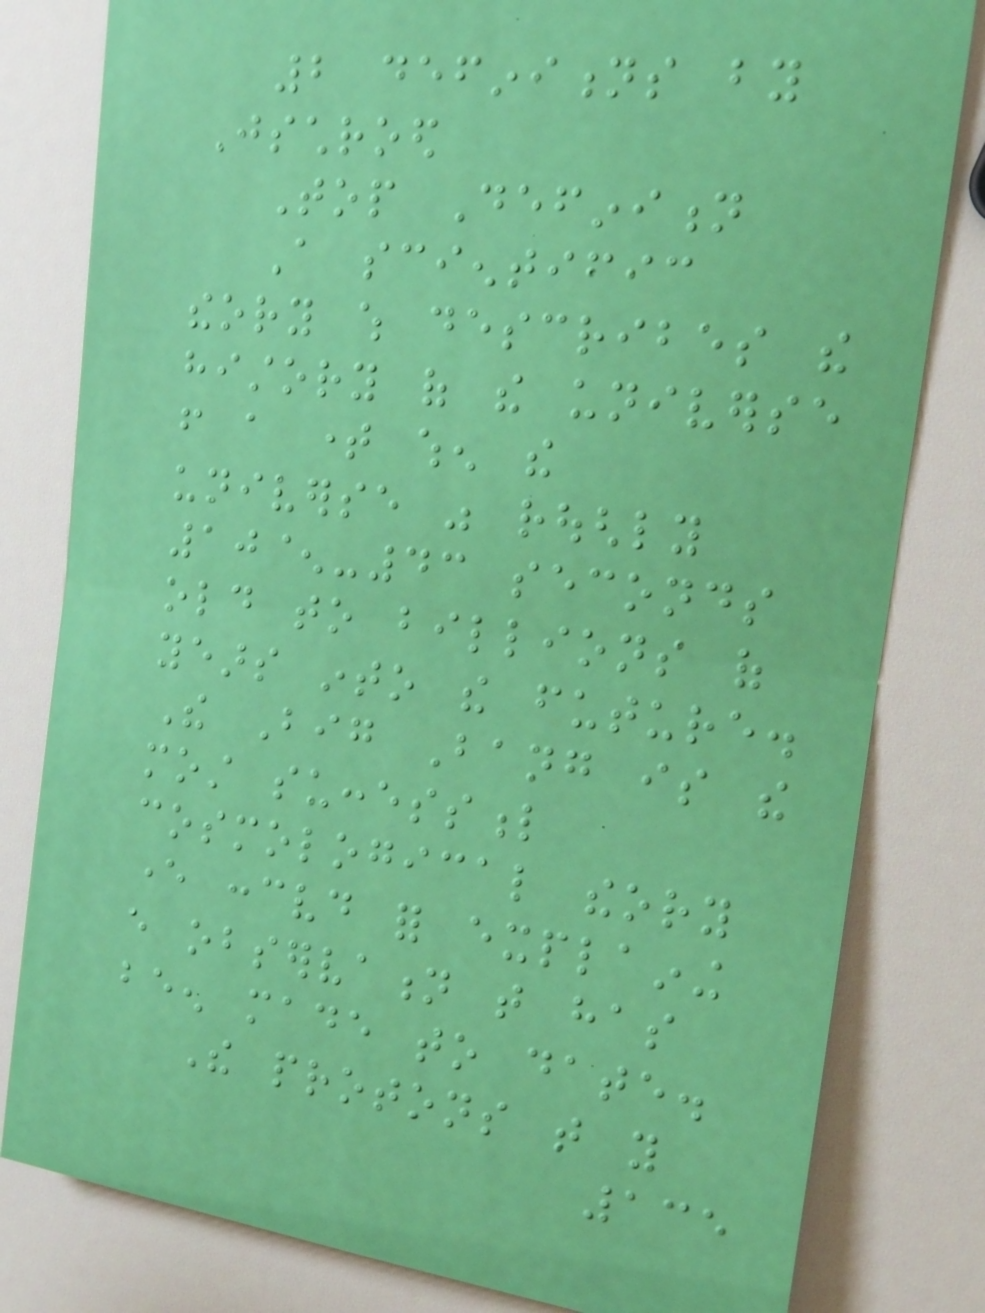2 definitions by
Jschroed
Top Definition
A scientific
theory which describes the
history of the universe
from a time when the
universe was roughly
10^-43 seconds
old to billions of
years into the future.
The Big Bang is the
most successful
cosmological theory
ever conceived for explaining
every observation that has
been made to date.
The protons that you
135
